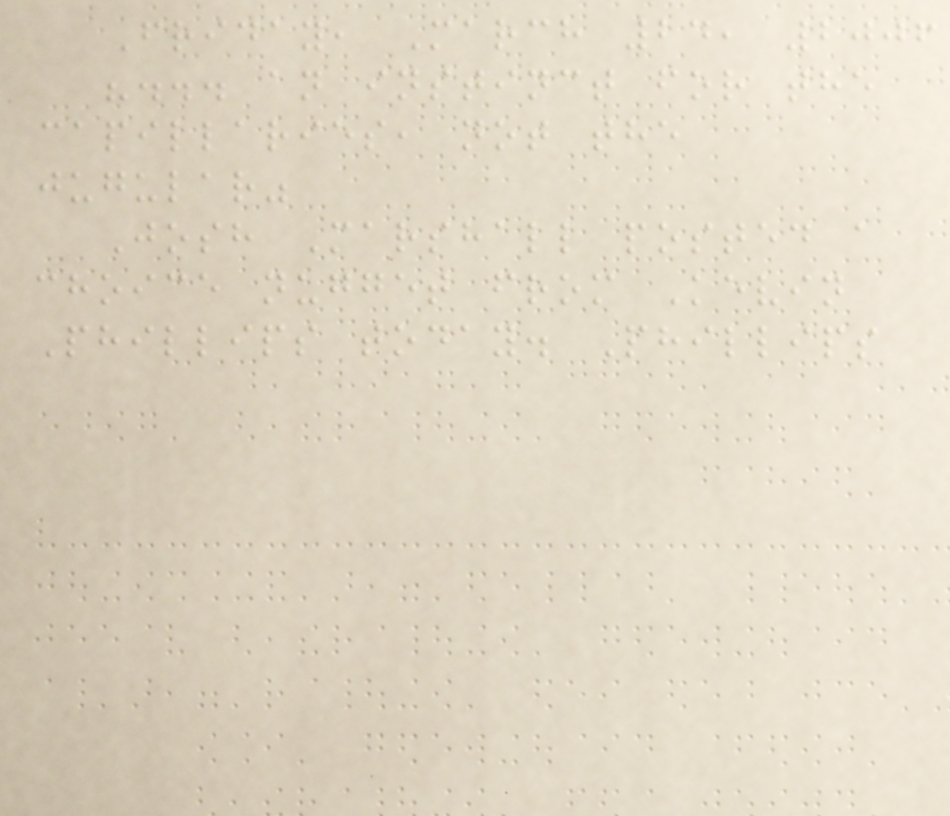Friday, March 24, 2006
"... an instinct for the
capillaries, not the
jugular"
Josh Marshall posted a
choice nugget from Kevin
Phillips today. Phillips
